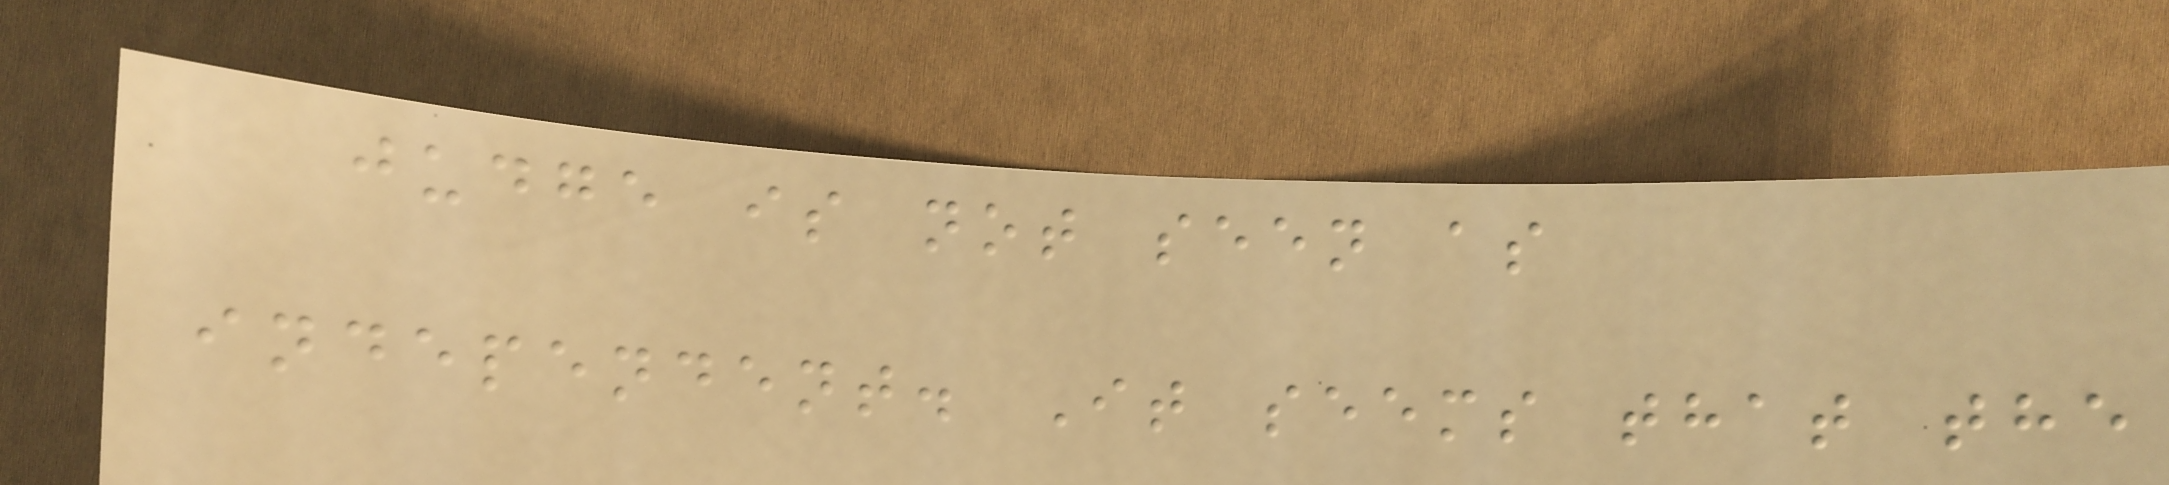judge is not seen as
independent. It seems that the
